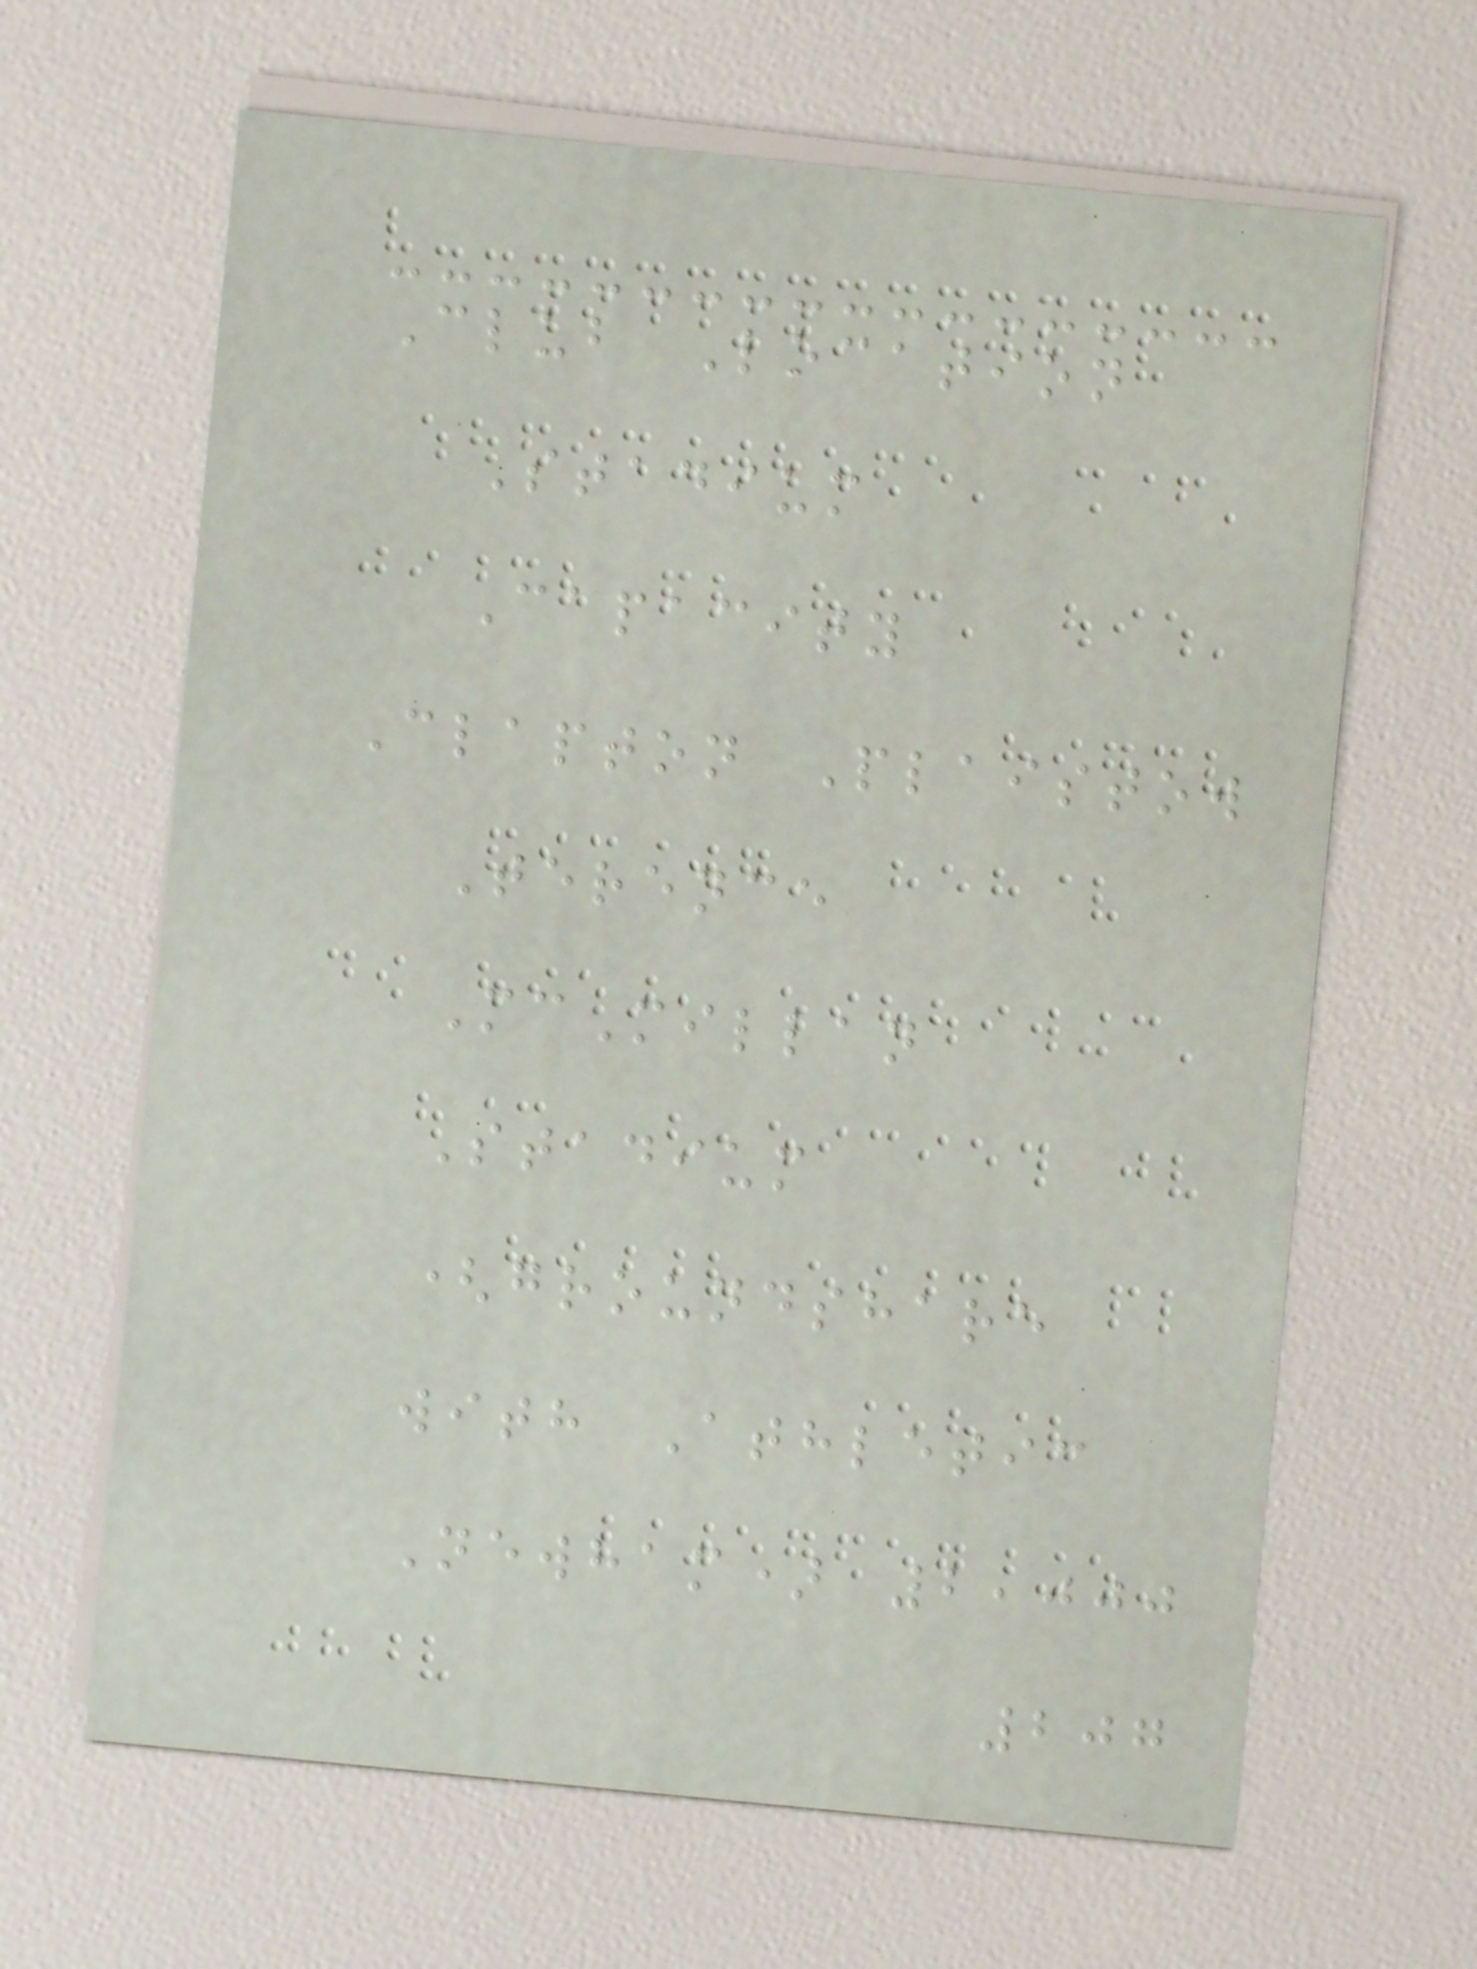Club Location
Stadium
Capacity
Clapton Plaistow
Terence
McMillan
Stadium
(groundshare
with Athletic
Newham) 2,000
207
